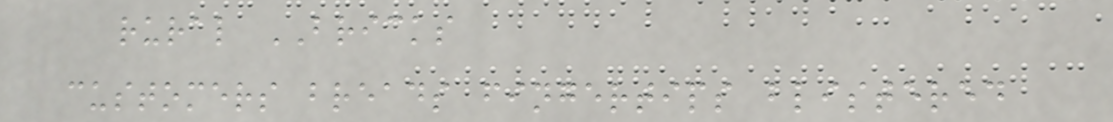rural BRICKS
customers breads fingertips blistered
